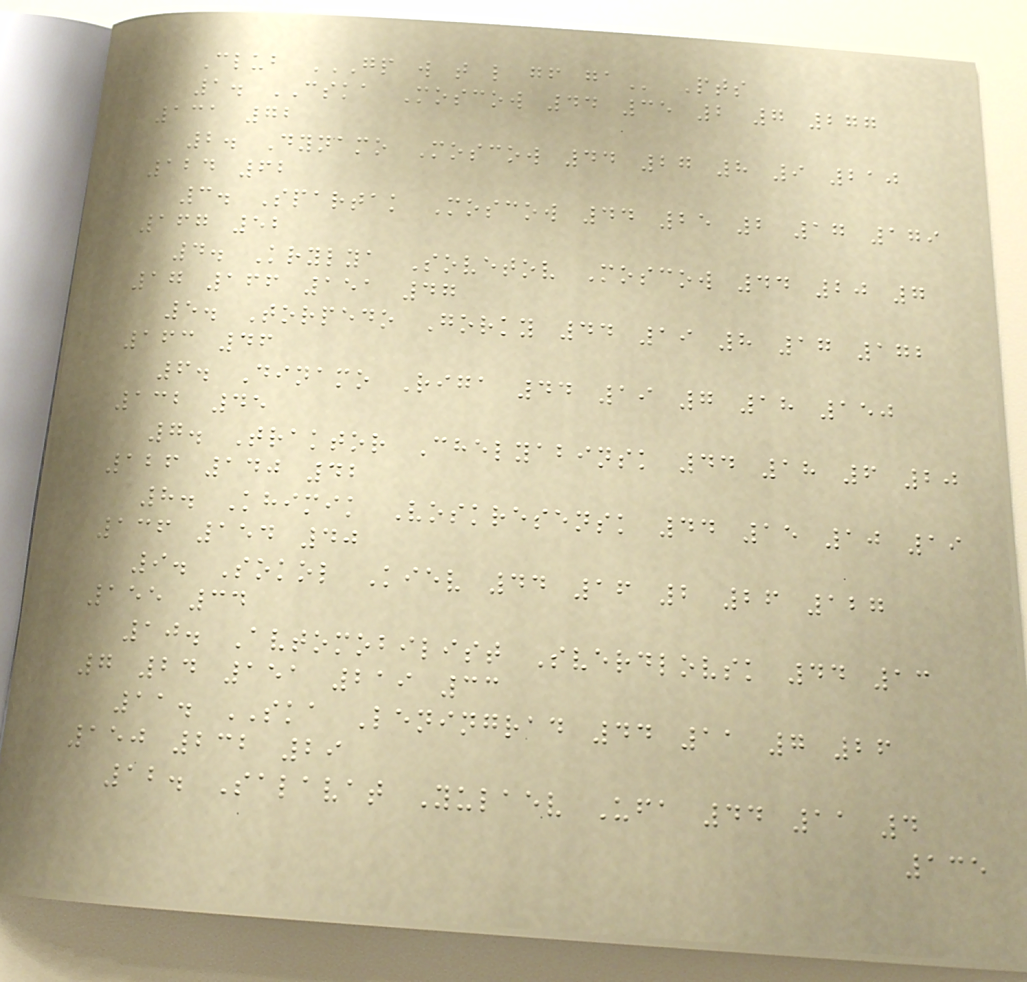Club GP W T L GF GA Pts
1. CSKA Moscow 44 35 2 7 277
131 72
2. Dynamo Moscow 44 27 8 9 210
124 62
3. Spartak Moscow 44 25 2 17 179
167 52
4. Krylya Sovetov Moscow 44 20 7
17 166 151 47
5. Torpedo Gorky 44 19 8 17 172
163 46
6. Dinamo Riga 44 19 7 18 150
132 45
7. Traktor Chelyabinsk 44 18 6 20
126 140 42
8. Khimik Voskresensk 44 15 10 19
136 154 40
9. Sokol Kiev 44 16 2 26 127
155 34
10. Avtomobilist Sverdlovsk 44 13
7 24 151 219 33
11. SKA Leningrad 44 11 7 26
150 232 29
12. Salavat Yulaev Ufa 44 11 4
135
